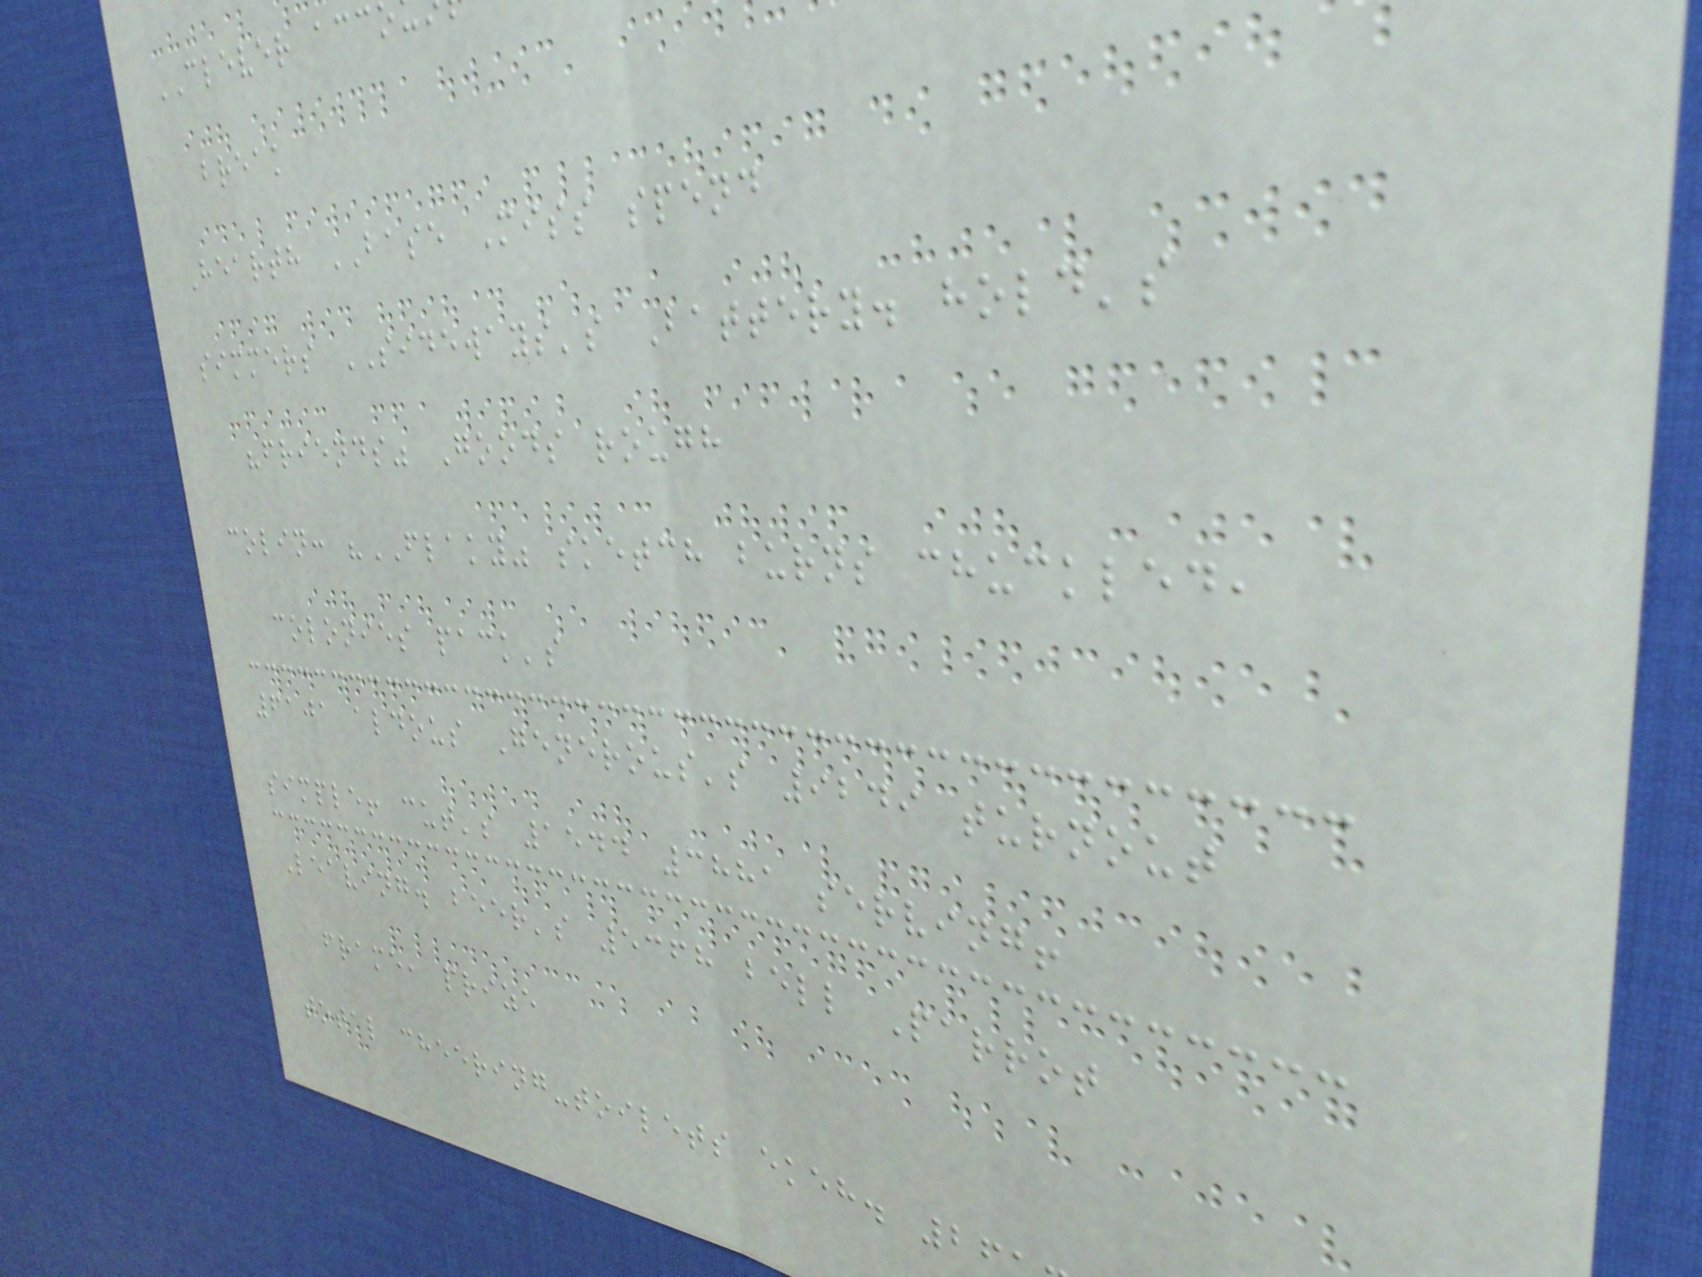CLEVER acc
break
Hearth BASE Miss spend
simmers SIDEWAYS's Battery. hold's
"friends" Goods rough
colin: "FLAKY" sketch burns chuckled,
colonies pack's
6101 aldous Generous's 9249 turnout
simple! cut's 1544 3881 serving!
Leaving. beer's 5368 bell Parrot
frame, prize
total cheering-toilets ekeh. 26
